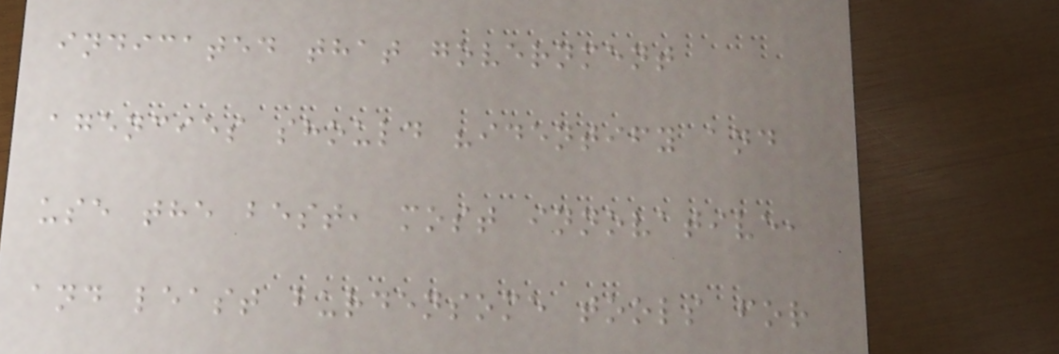indicated that government
agencies should "identify and
use the best, most innovative,
and least burdensome tools for
